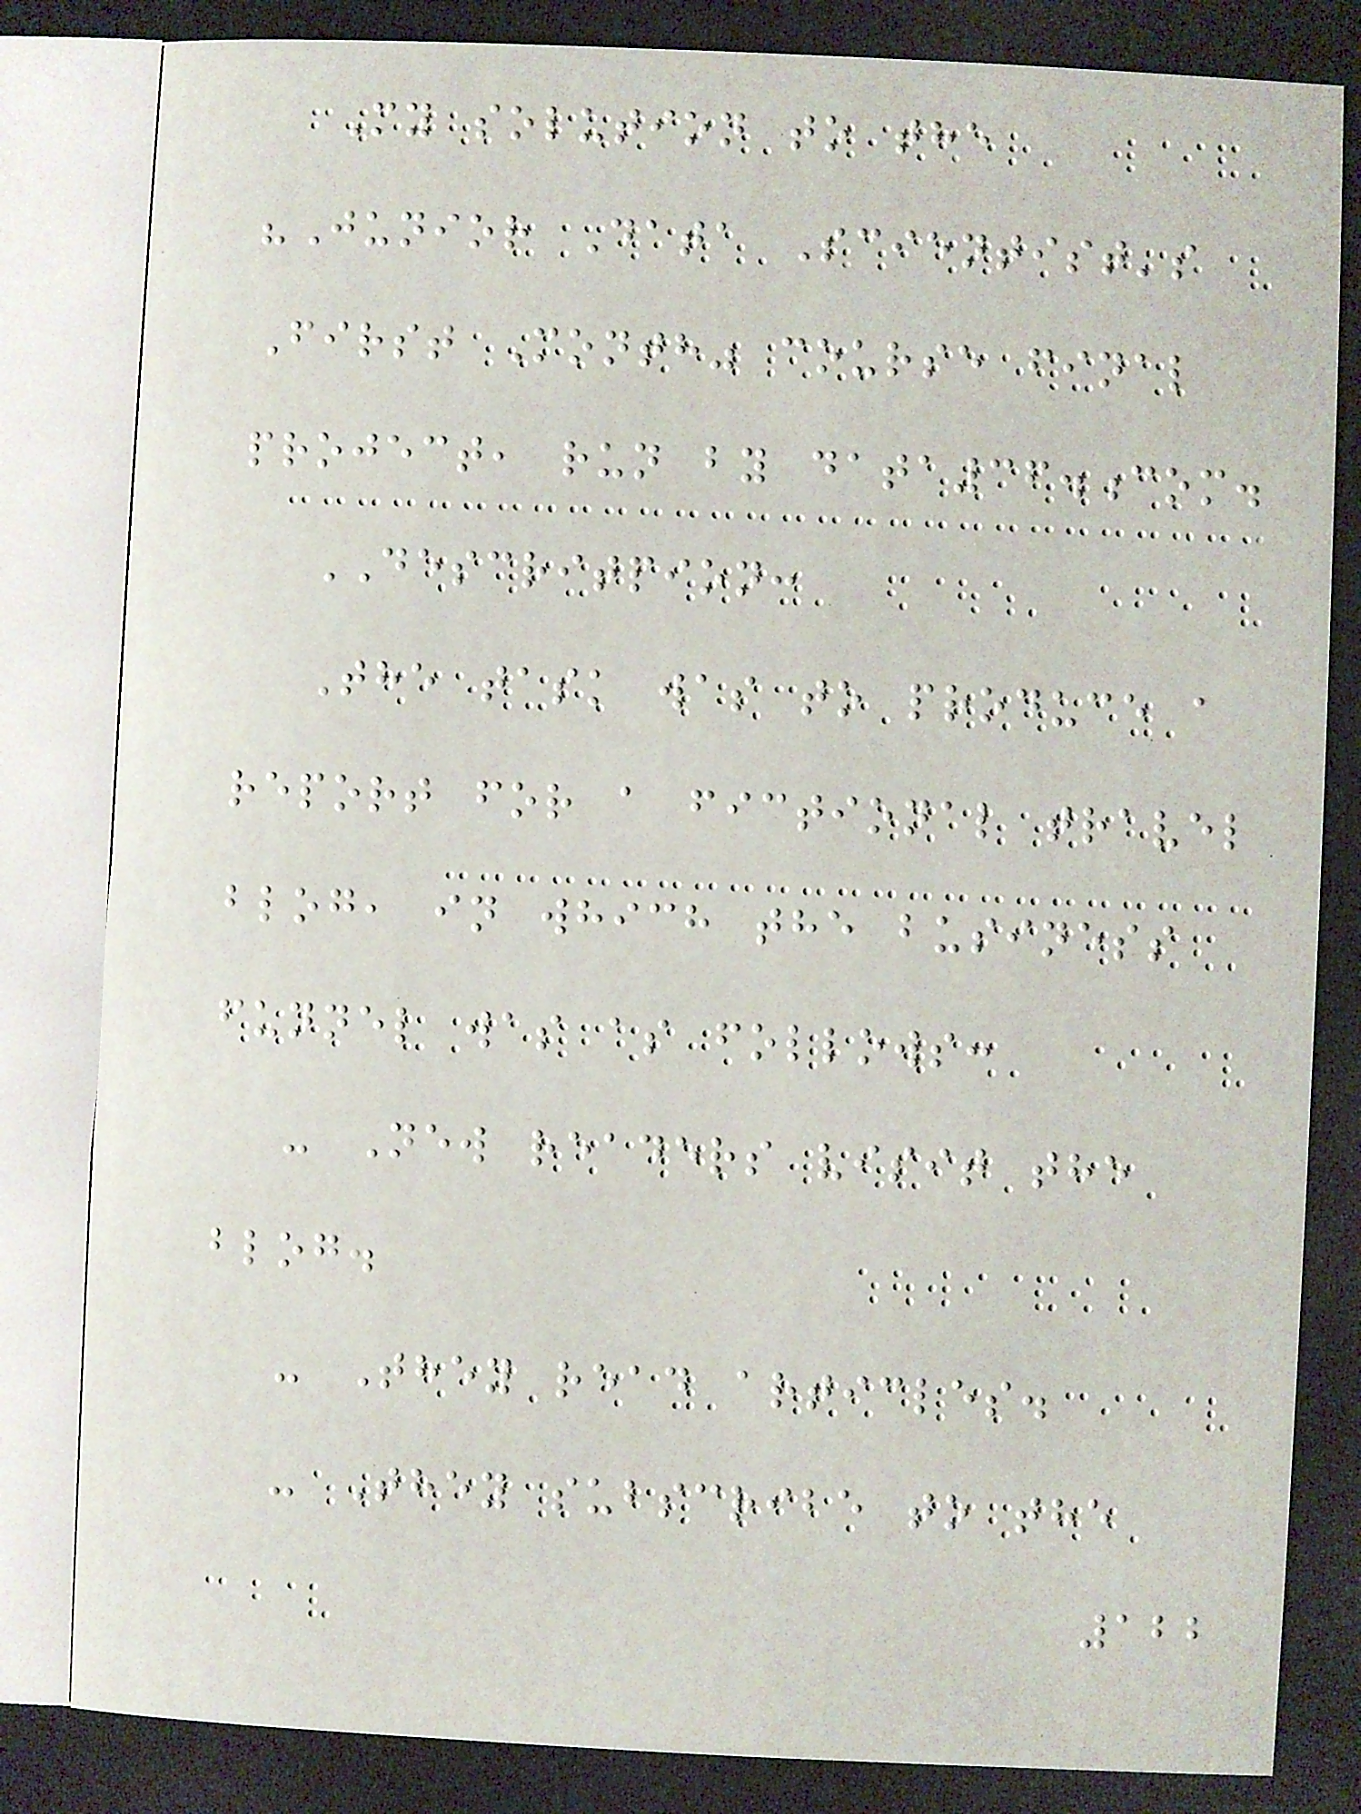My solution to the
"Junior Data Scientist's
First Month" course final
project, run by data36.com.
DESCRITPION:
The task was to produce a
report for a fictional travel
blog, in which the business
funnel was as follows:
- New readers visit the
blog.
- They read articles.
- They subscribe to the
122
